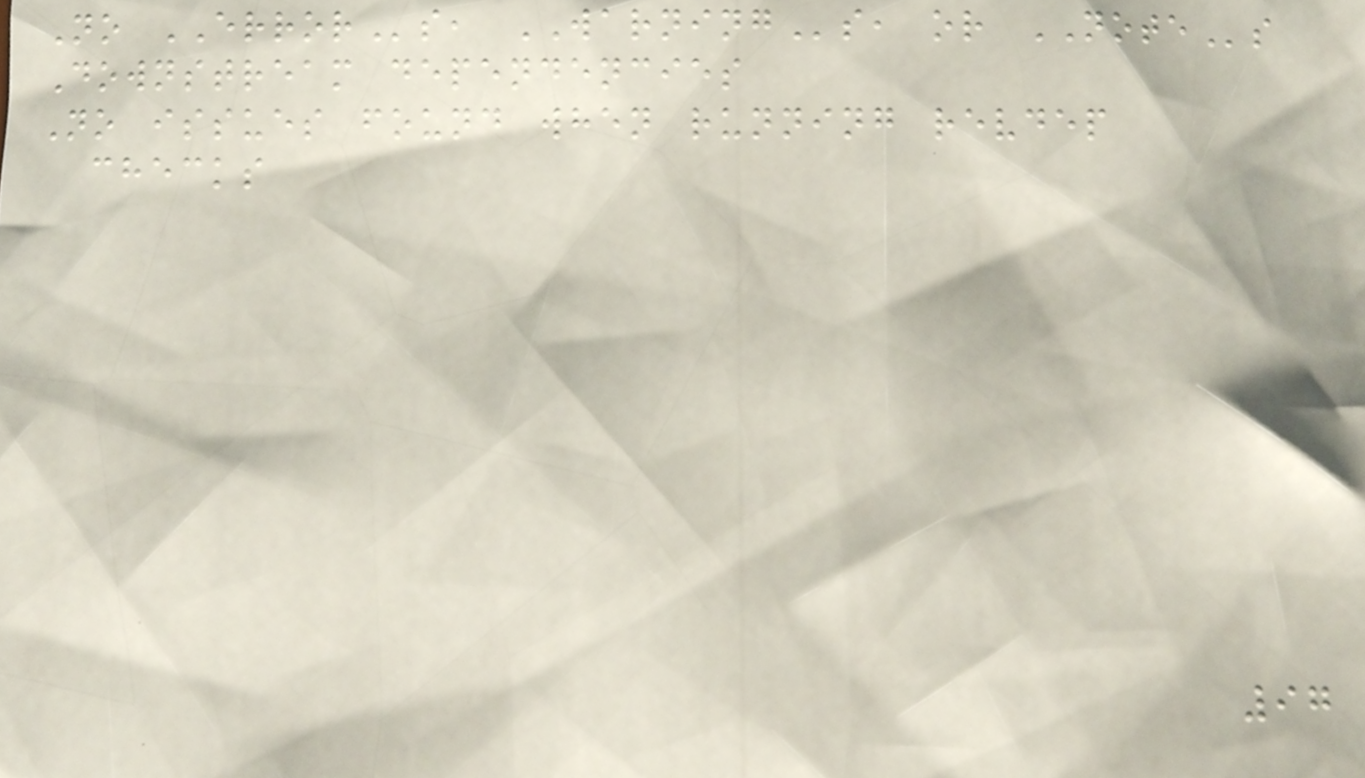No ERRORs, WARNINGs, or NOTEs
Downstream dependencies
No issues found when running revdep
checks
97
